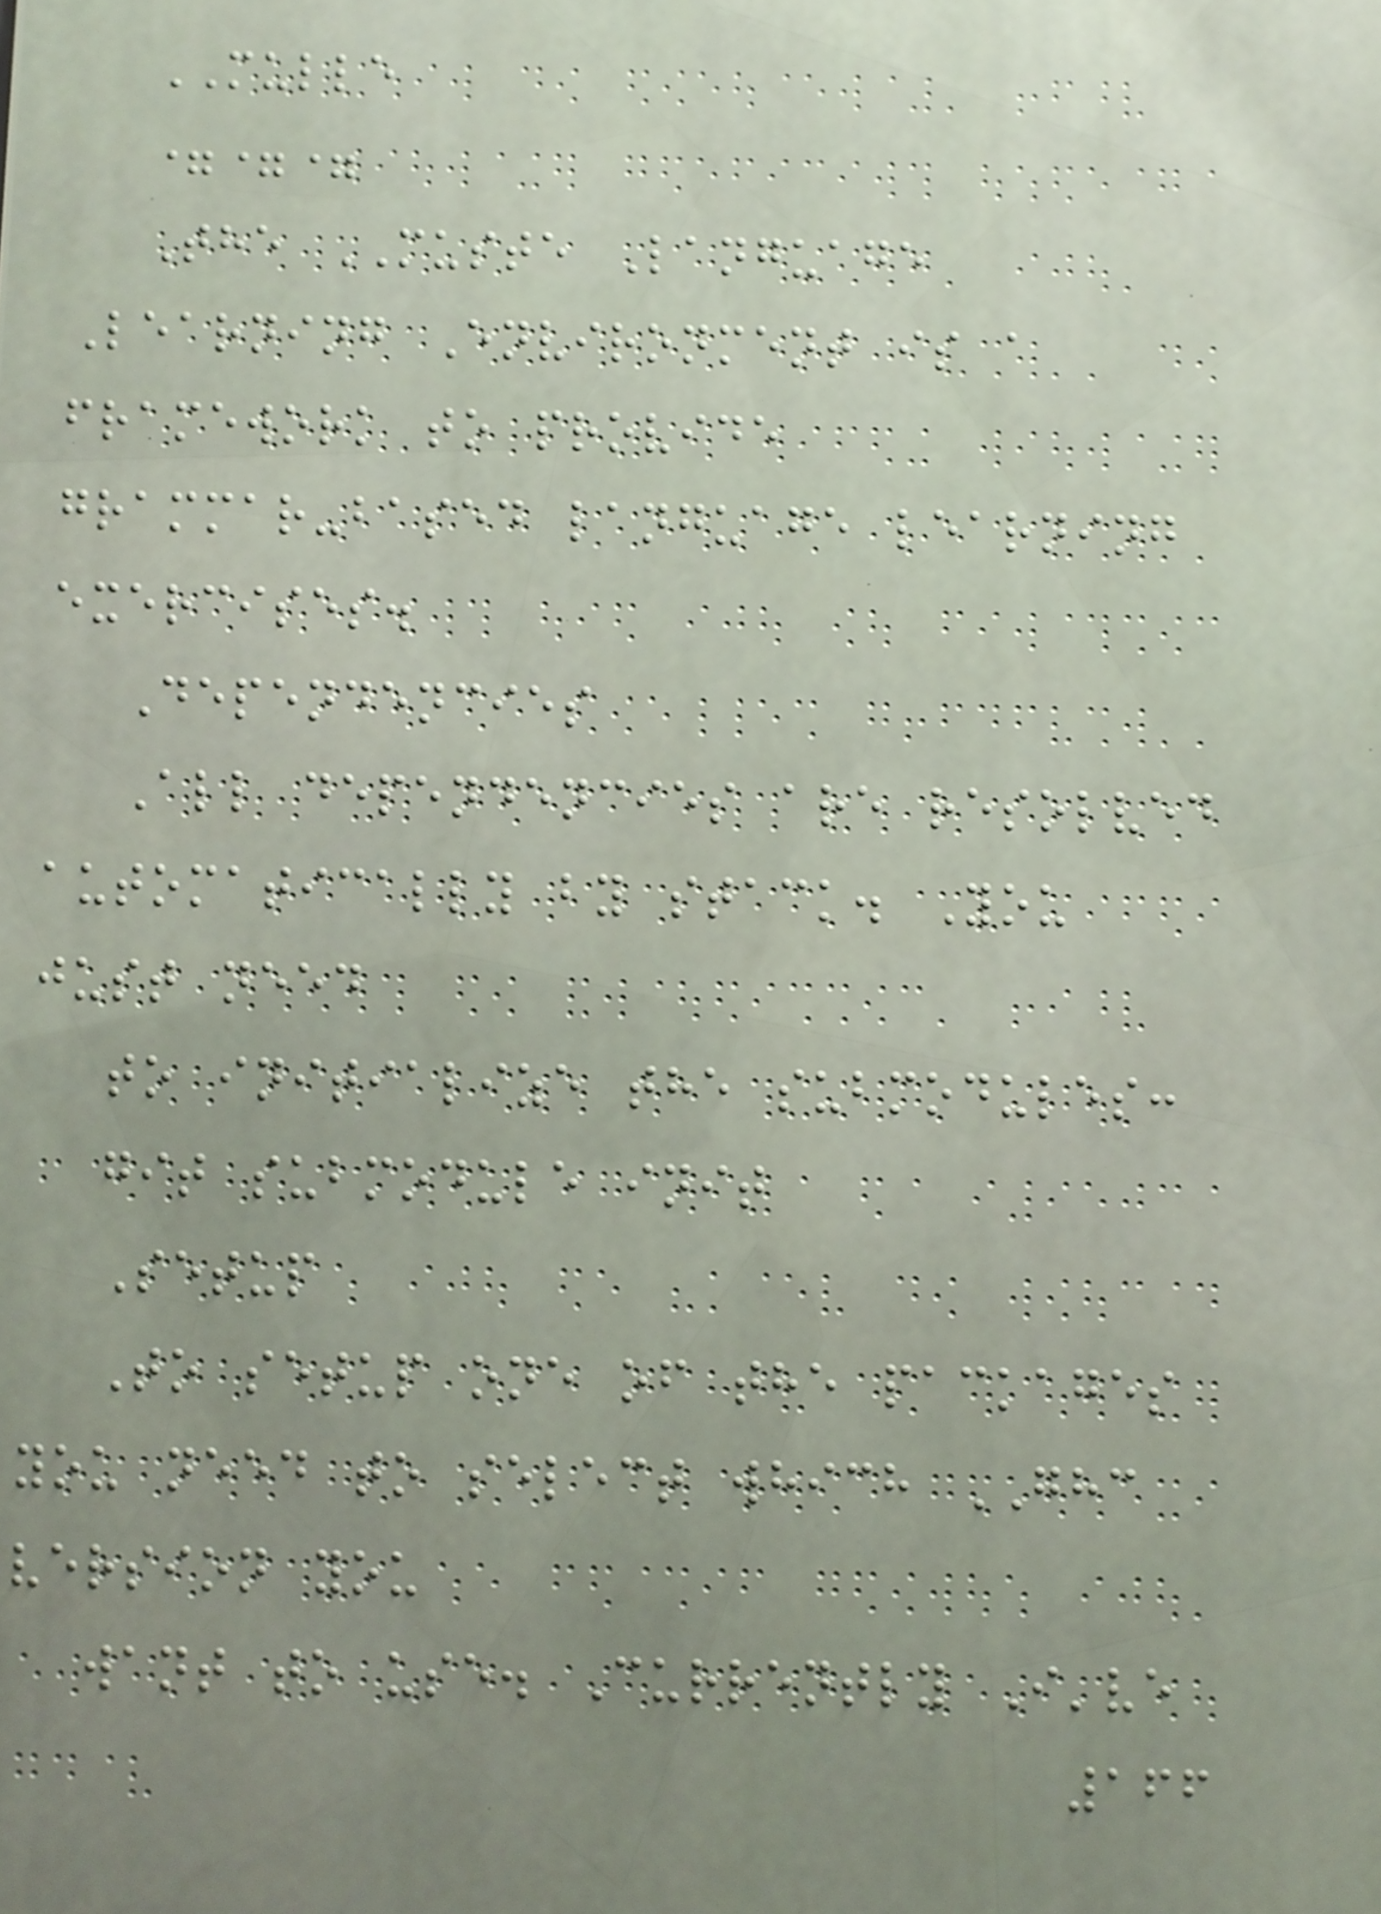MULLE
===
The MUSTE Language
Learning Environment is a
framework to provide
grammar-based language learning
exercises.
Dependencies
All dependencies are resolved
automatically by stack. You
just need
to initialize the submodules:
git submodule init
Setup
To setup one of the packages
you need to select which GHC
version you
want to use. Currently I've
166
